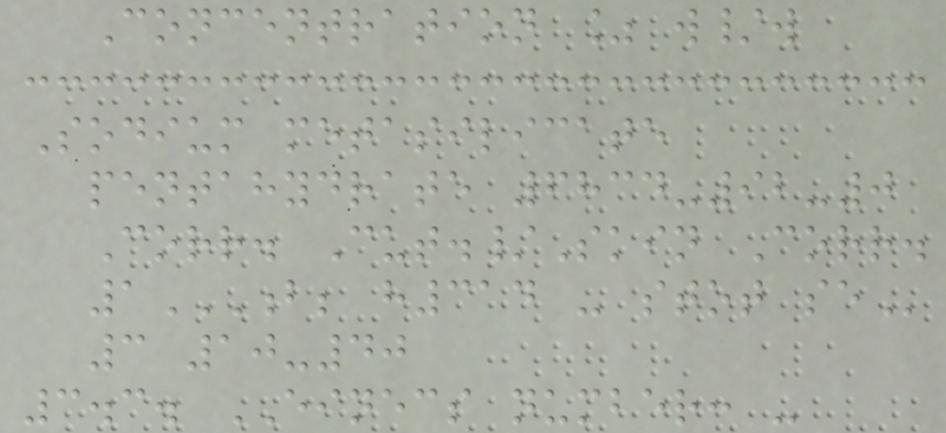Concentration % w/w
Sodium metasilicate
pentahydrate 6834-92-0
Corr. Cut./Skin Corr.
1B; H314 - STOT SE
3 10-40
3.3. EINECS number: -
